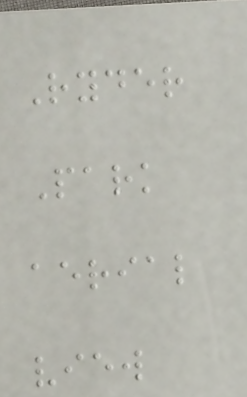Ryder
Park
aerial
view
